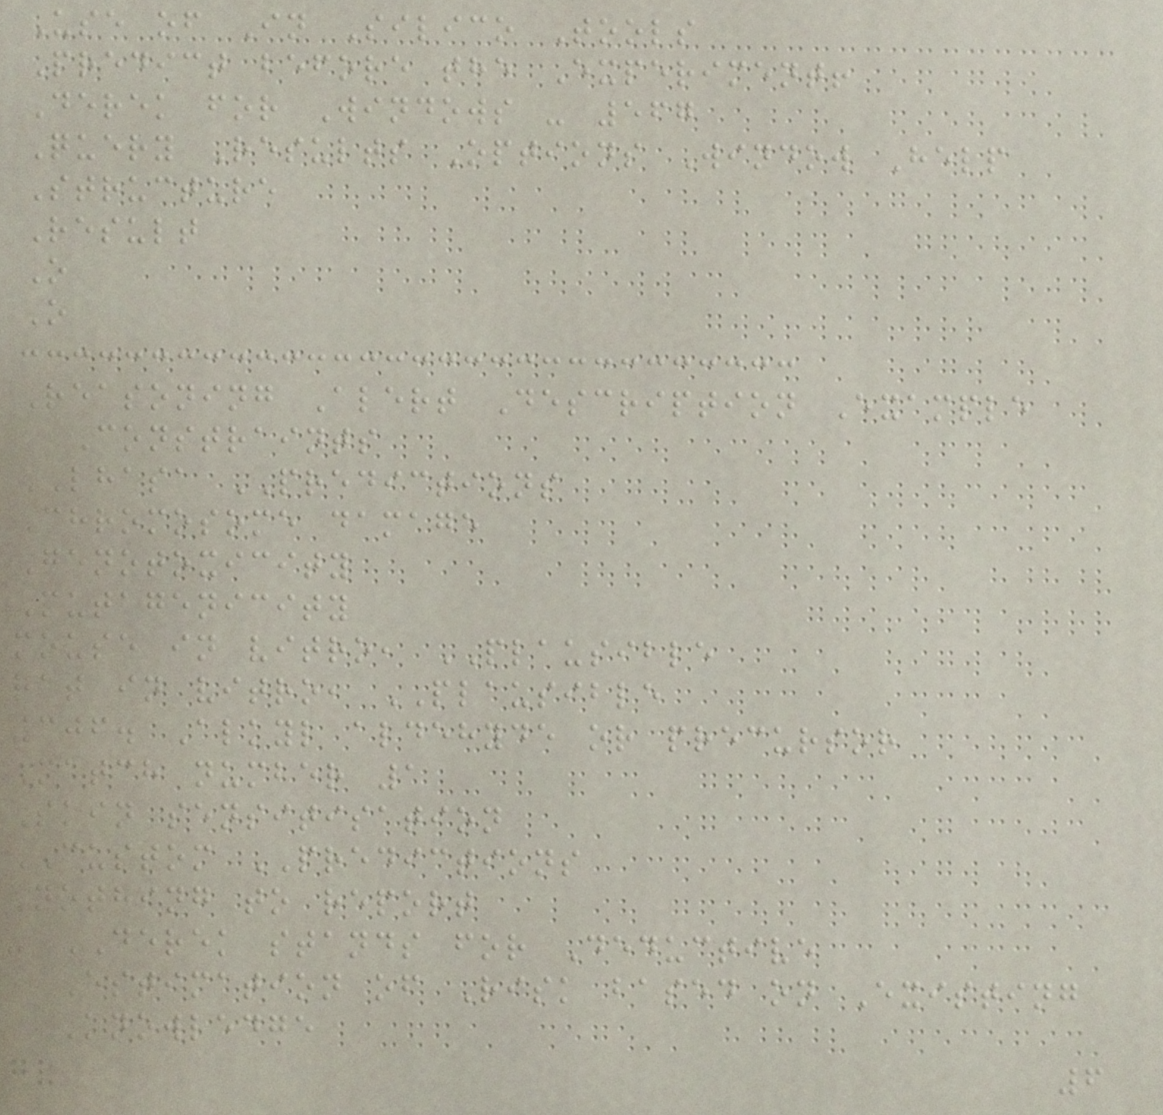Use of In Silico Tools
Predict before the Experiment!
Derek for Windows - 567
Query Results Options Window Help
Structure
Result
O
O
Reasoning Alert Description Example
Constraints
LHASA PREDICTIONS
Chromosome damage
Genotoxicity
Mutagenicity
mouse in vitro, PLAUSIBLE
rat in vitro, PLAUSIBLE
306. Alkyl aldehyde or precursor
Match number 1
Skin sensitisation
CUSTOM PREDICTIONS
Nothing to report
- DEREK stands for Deductive
Estimation of Risk based on Existing
Knowledge
6
